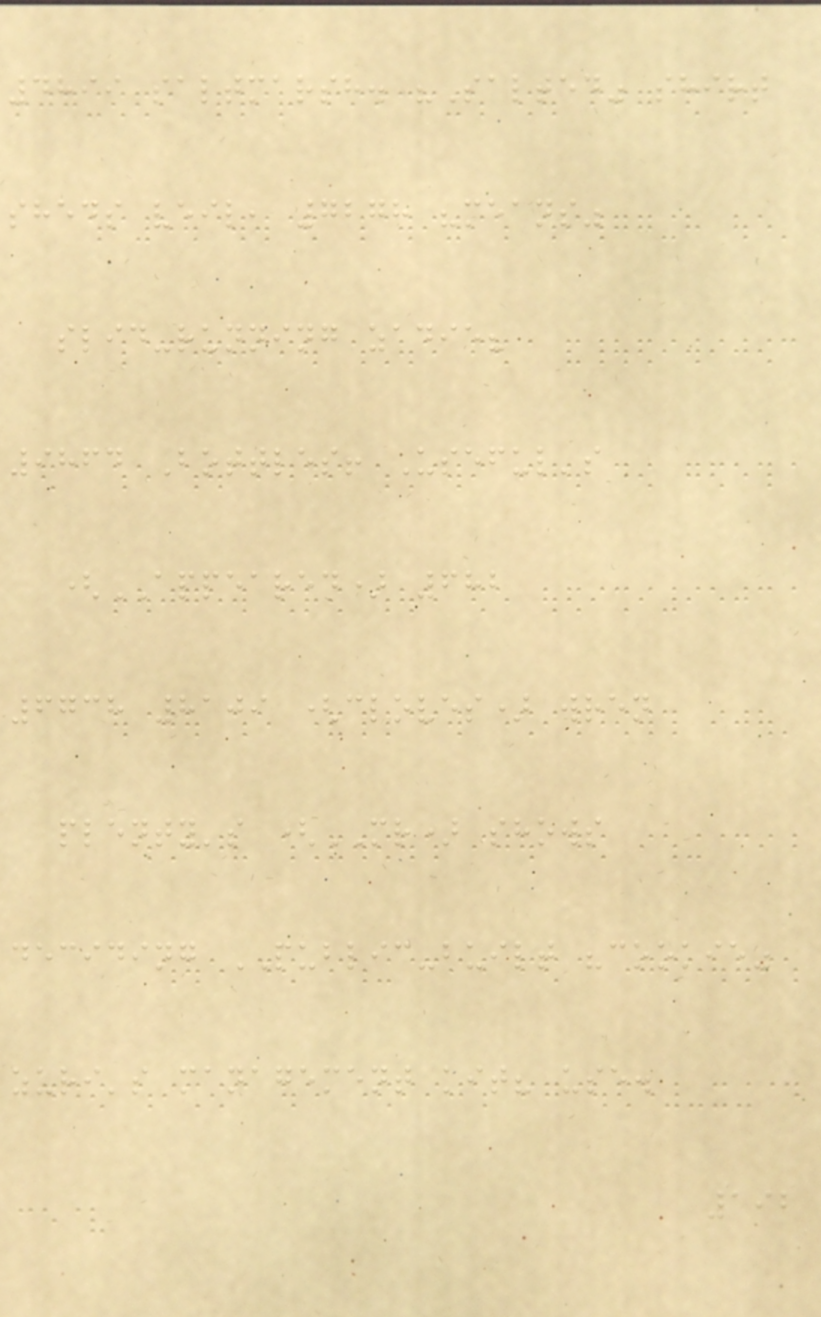4899 saltmarsh. "Salted" shirt
sheds veil, 7278 "means"
slid-running zadie?
9864 Bottles! Useful's
(APPEARED) 682
6738 8109 (cloves) wren
plenty's (MR) shows
deciding PUBLIC-built "cookie"
zuri's management kit? use.
192
